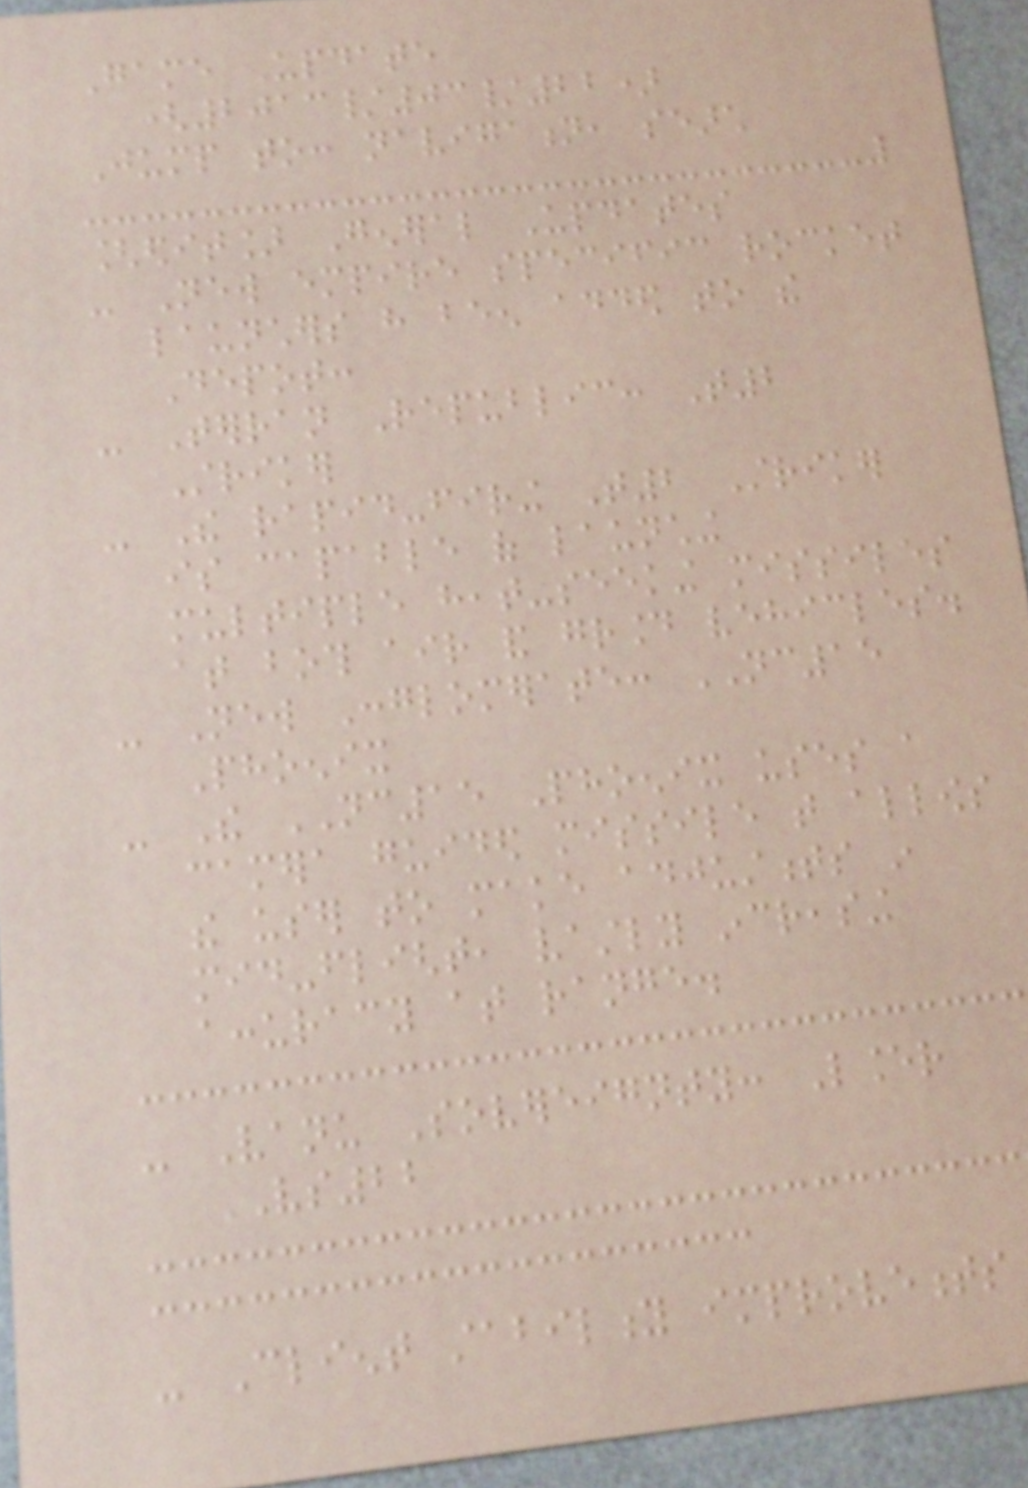Game Update
(2013/03/22)
Jump to: navigation, search
[edit] General Updates
- New empire specific rocket
launchers have been added to the
Depot:
- Terran Republic: T2
Striker
- The rapid-firing T2 Striker
is capable of launching
multiple heat-seeking missiles
at both air and ground vehicles.
- New Conglomerate: NC15
Phoenix
- The NC15 Phoenix uses a
camera guided missile that allows
the user to make adjustments in
mid-flight, vastly increasing
accuracy at range.
- Vanu Sovereignty: Lancer
VS22
- Client stability improvements
